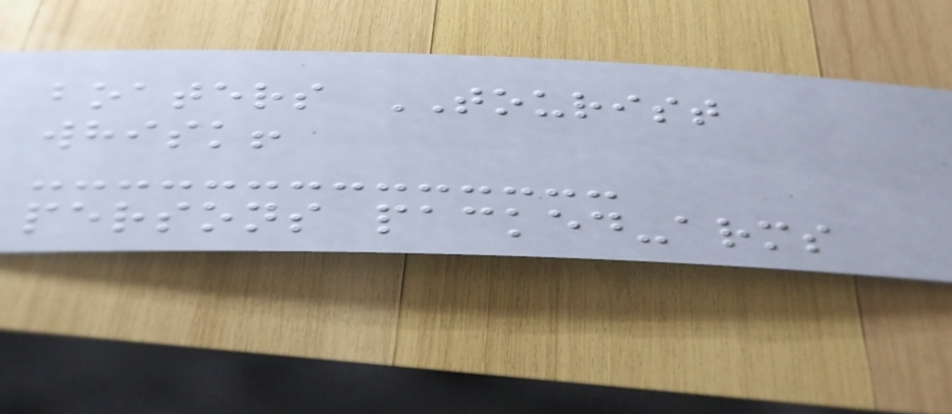boaters TOURIST
whisk!
persons packed-arms
